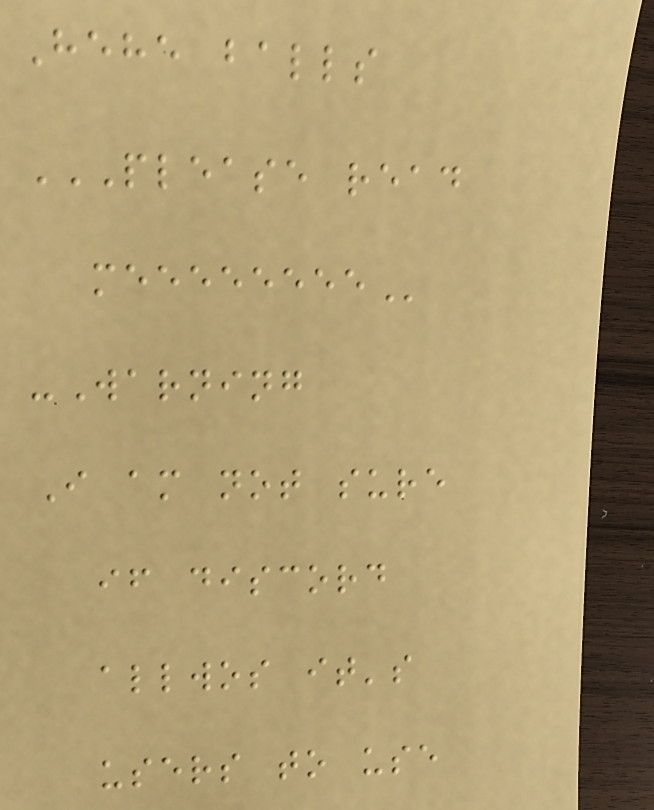Hehe balls
PLEASE READ
MEEEEEEEE
-Warning
I am not sure
if discord
allwos it's
users to use
